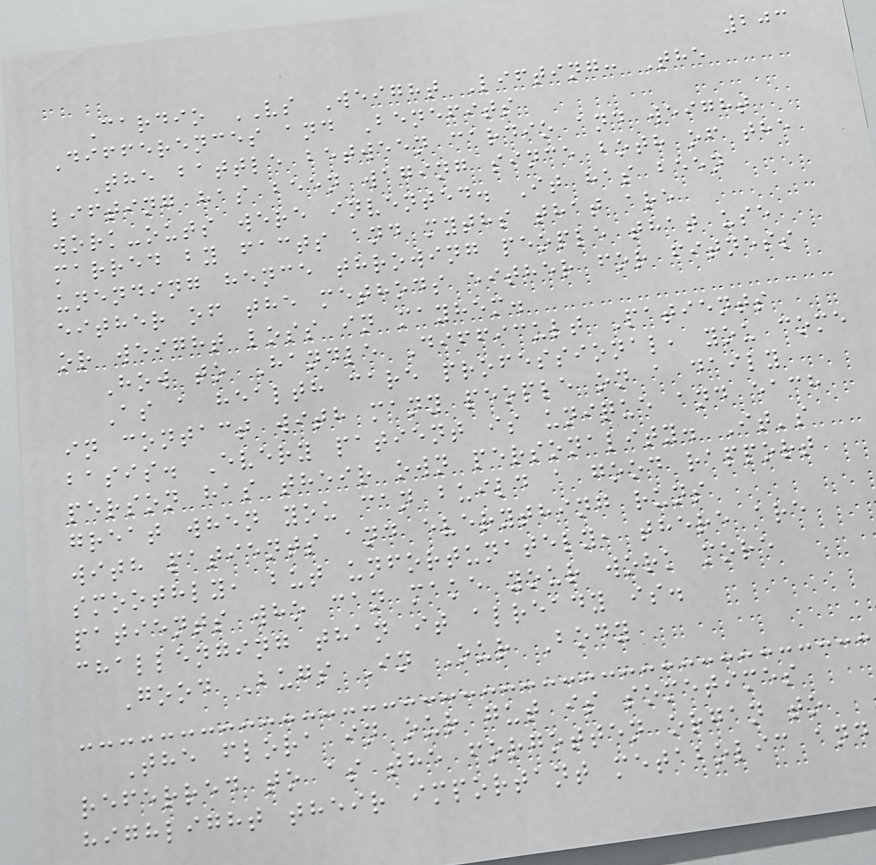203
Cardio VS Weight Lifting: The
Differences and Benefits
The battle between cardio and weight
lifting has been waging since both of the
work-outs were invented. It has been
marred by facts and myths that are
unending hence throwing people that use
either of the methods either for fitness
or weight loss in mayhem.
How to Handle Difficult Patients
As a health care professional, you come
in contact with many people on a daily
basis. Every patient is unique and each
person has their own personality. It's
great when you can build a good rapport
with patients and everything runs
smoothly, but unfortunately, there are
patients who can make your work more
challenging than it already is.
Good Bugs In Our Body
The flora in our gut is sometimes
referred to as the forgotten organ to
highlight their important metabolic and
